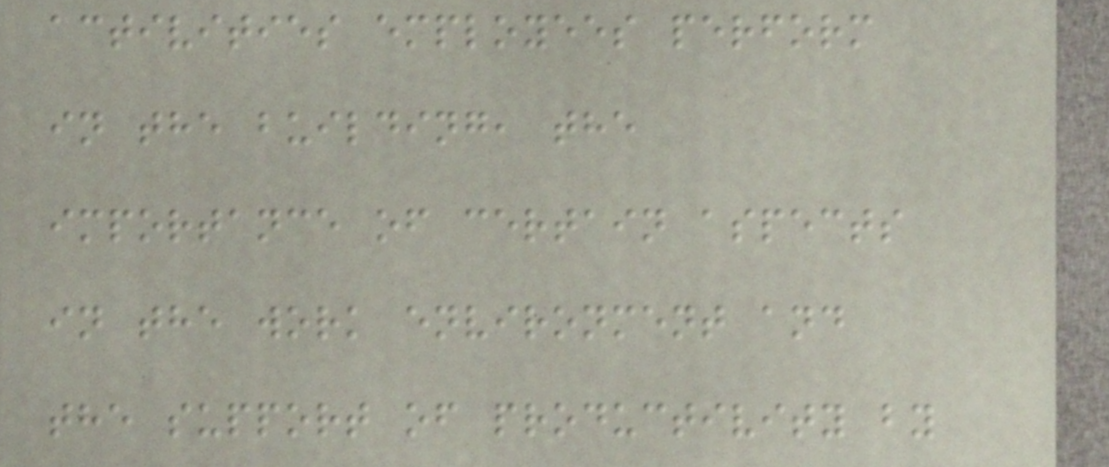activities employees perform
in the building, the
importance of certain aspects
in the work environment and
the support of productivity by
